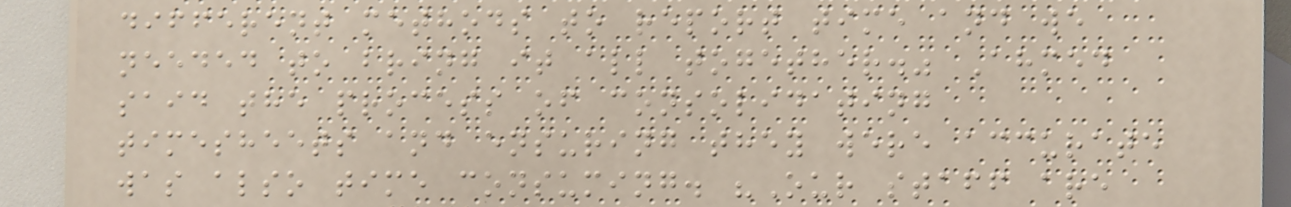different methods to report time and we
needed to bring it all together." Ahmed
said the process of consolidating
timesheets and ensuring they were accurate
was also time consuming. "Our staff are
